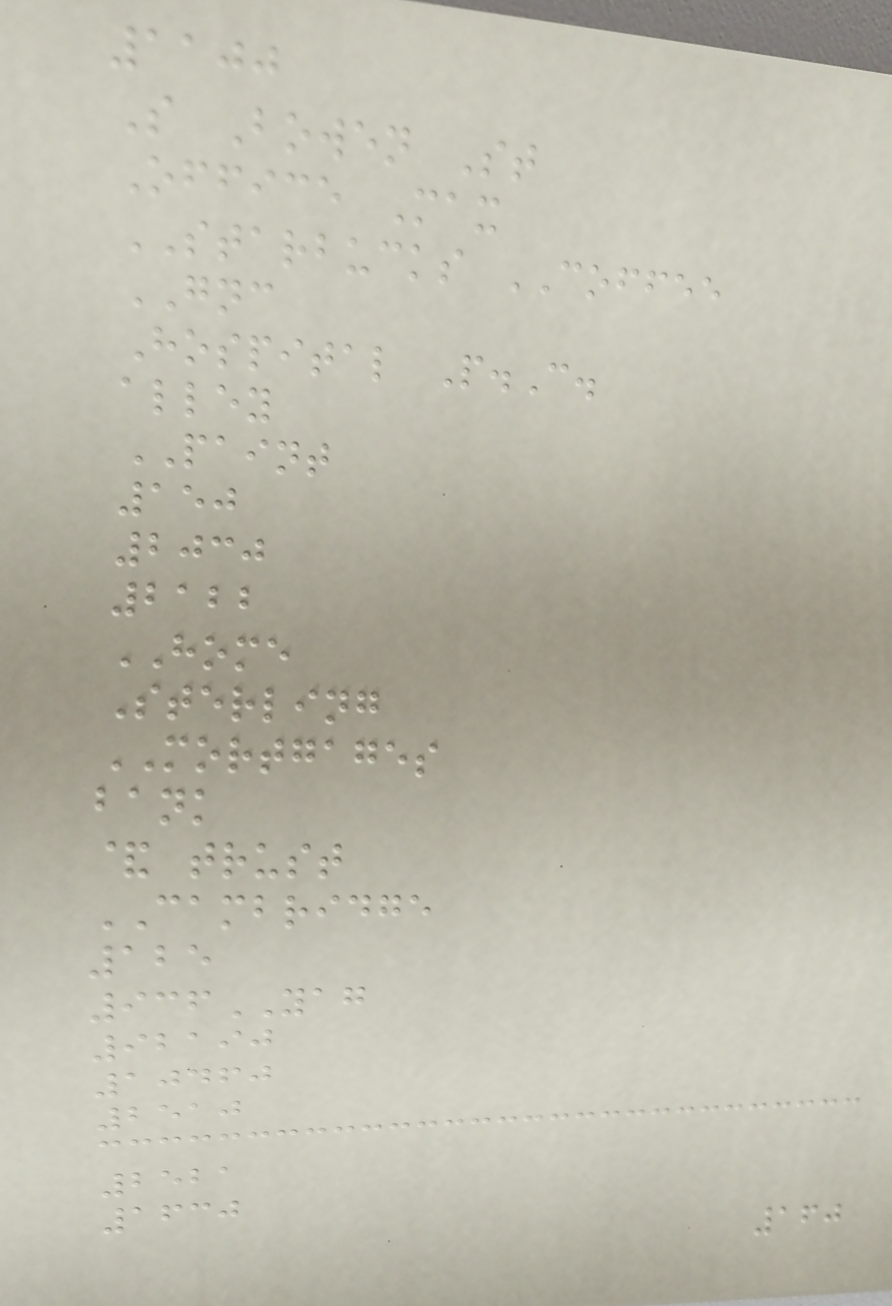1100
S Bowen St
Office Max
STARBUCKS COFFEE
GNC
Hospital P.C.
alley
PAINT
150
2030
2122
HOME
Sterling
MORTGAGES
bank
& trust
CAMBRIDGE
125
936YAG
92190
10460
2510
2521
1630
160
